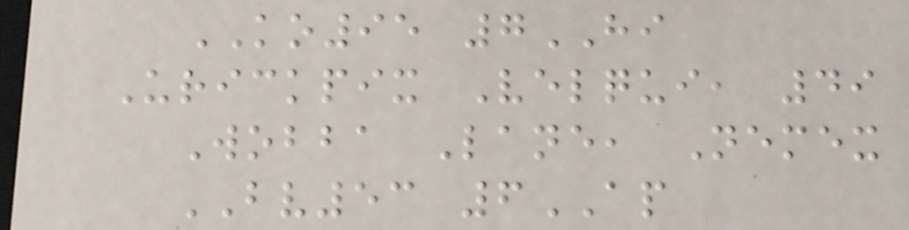KO95 7HI
Urickpix Velqui, 49
Wobba Lane, Nemex
BV53 6AP
